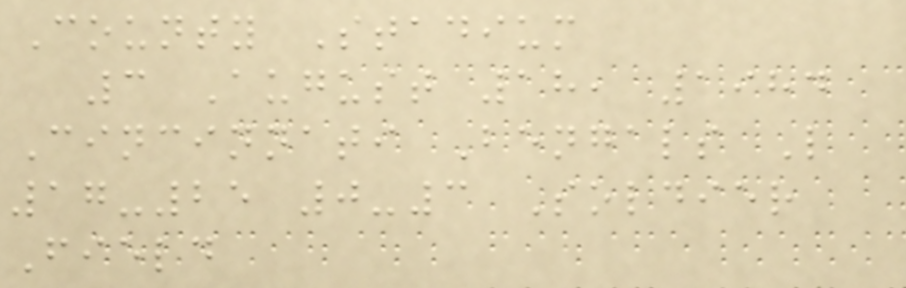County Stadium
3 August 18, 1984
Cincinnati Bengals L
17-25 0-3 Soldier
Field
